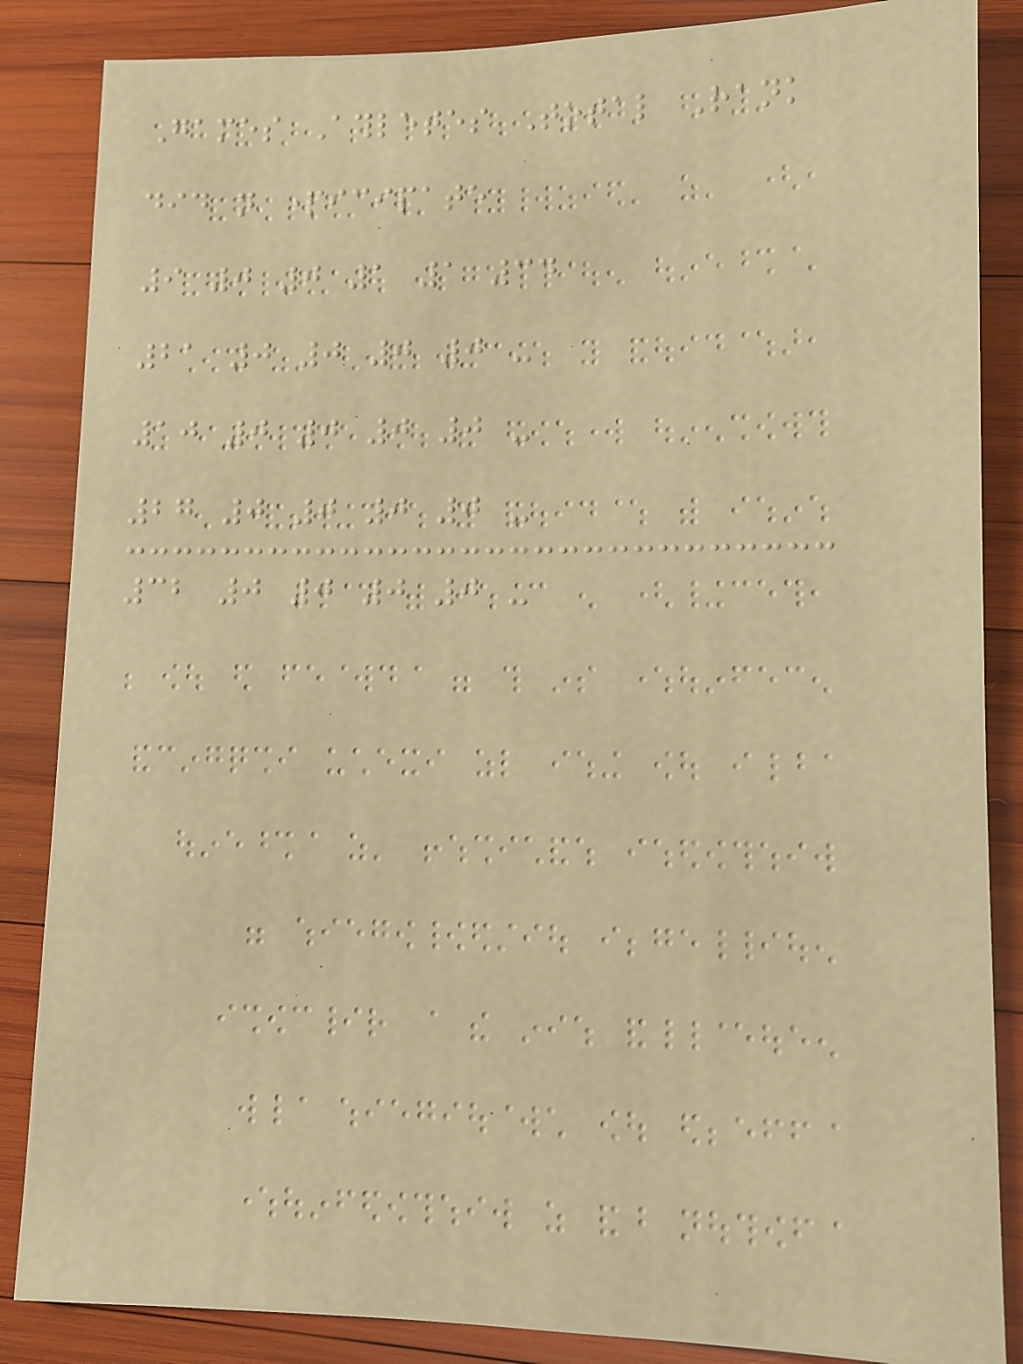Games Athletes Total Rank
did not participate
9 0 0 1 1 34
21 0 0 0 0 -
10 0 0 0 0 -
27 0 0 0 0 -
32 0 0 0 0 -
